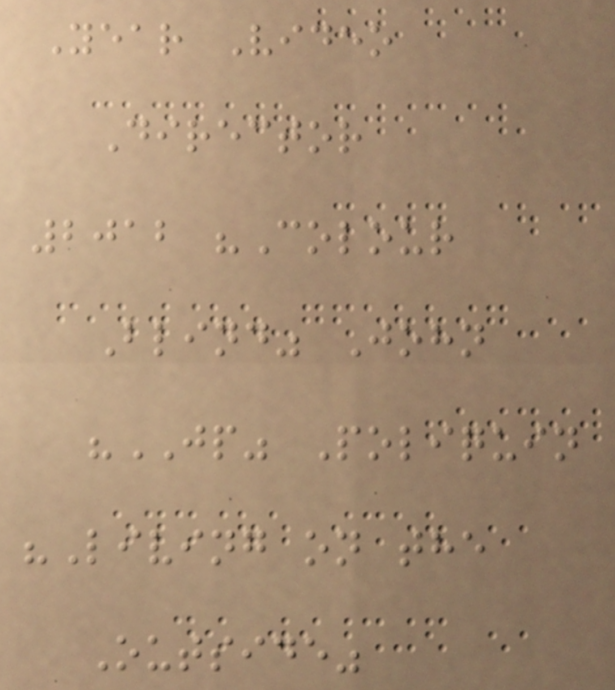Year Video
Director
2012 "Colour
Blind" John
"JP" Poliquin
"Living on the
Outside"
